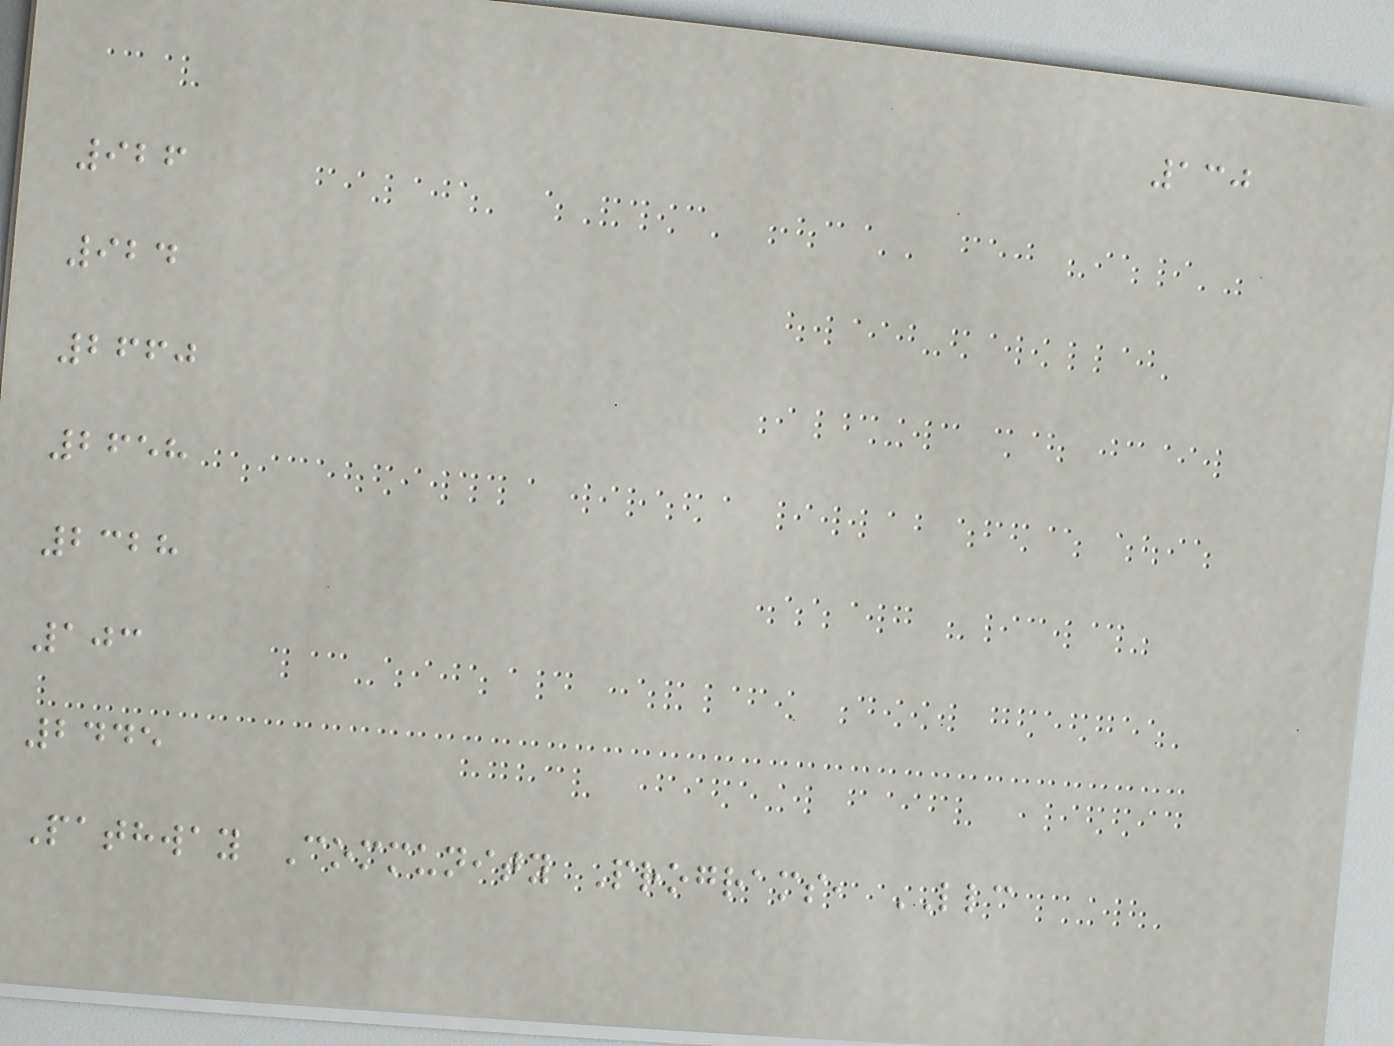130
926
924
2660
2658
2328
103
2445
Pathway Community Programs, LLC
